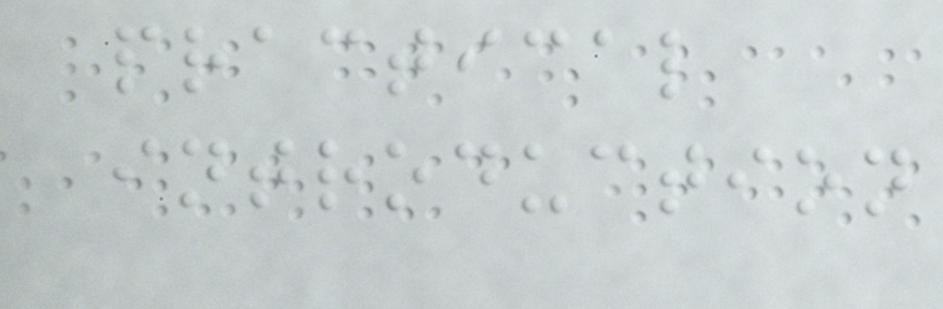practical
introduction
